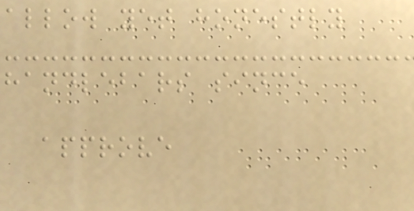allow yet honestly
handlebars since
approve
